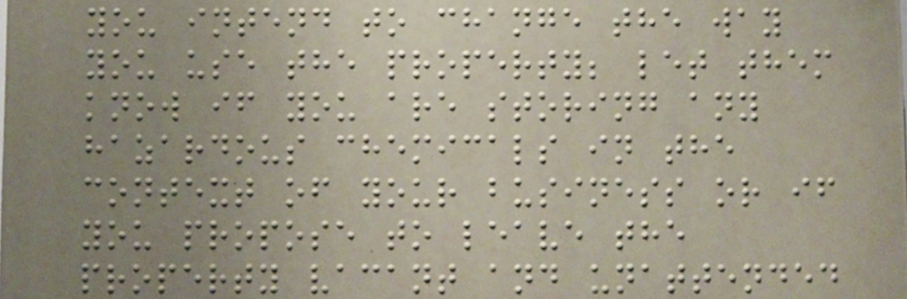you intend to change the way
you use the property; let them
know if you are storing any
hazardous chemicals in the
context of your business or if
you propose to leave the
property vacant and unattended
